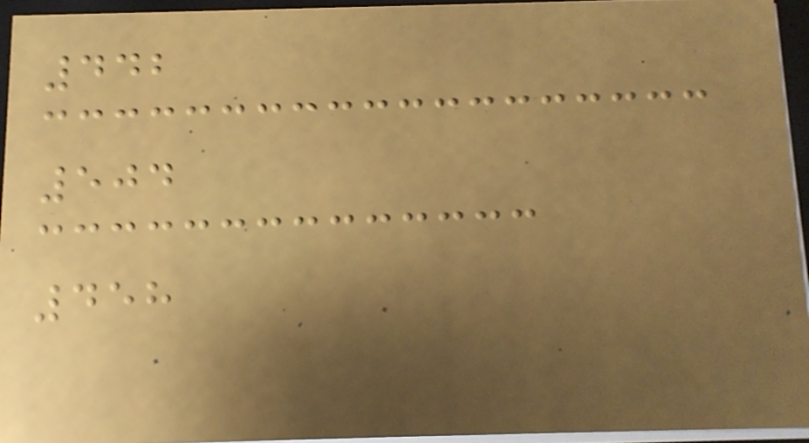442
504
458
